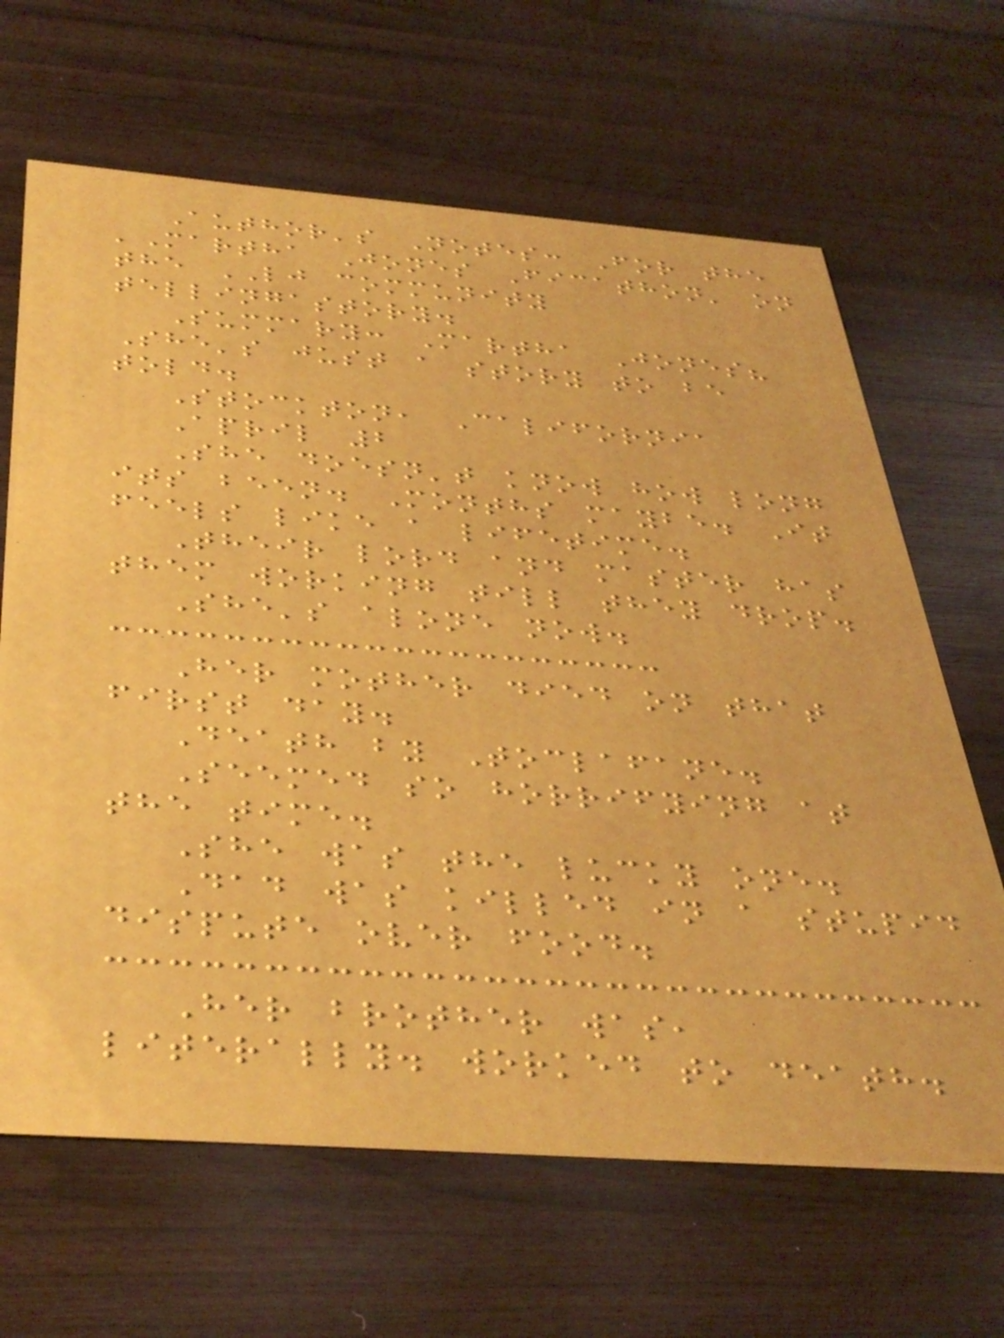Author's Notes: For the
'Martha Jones Ficathon' on
the LJ community
tellingastory.
Summary: Martha Jones?
She's just a story to be
told.
Stockton, California
April 2
She doesn't know how long
its been. Months maybe. It
feels like a lifetime.
Their lord and master has
them working till they drop.
She's alone now.
Her mother died on that
first day.
Death by Toclafane.
Seemed so horrifying at
the time.
She was the lucky one.
Dad was killed in a stupid
dispute over food.
Her brother was,
literally. worked to death.
